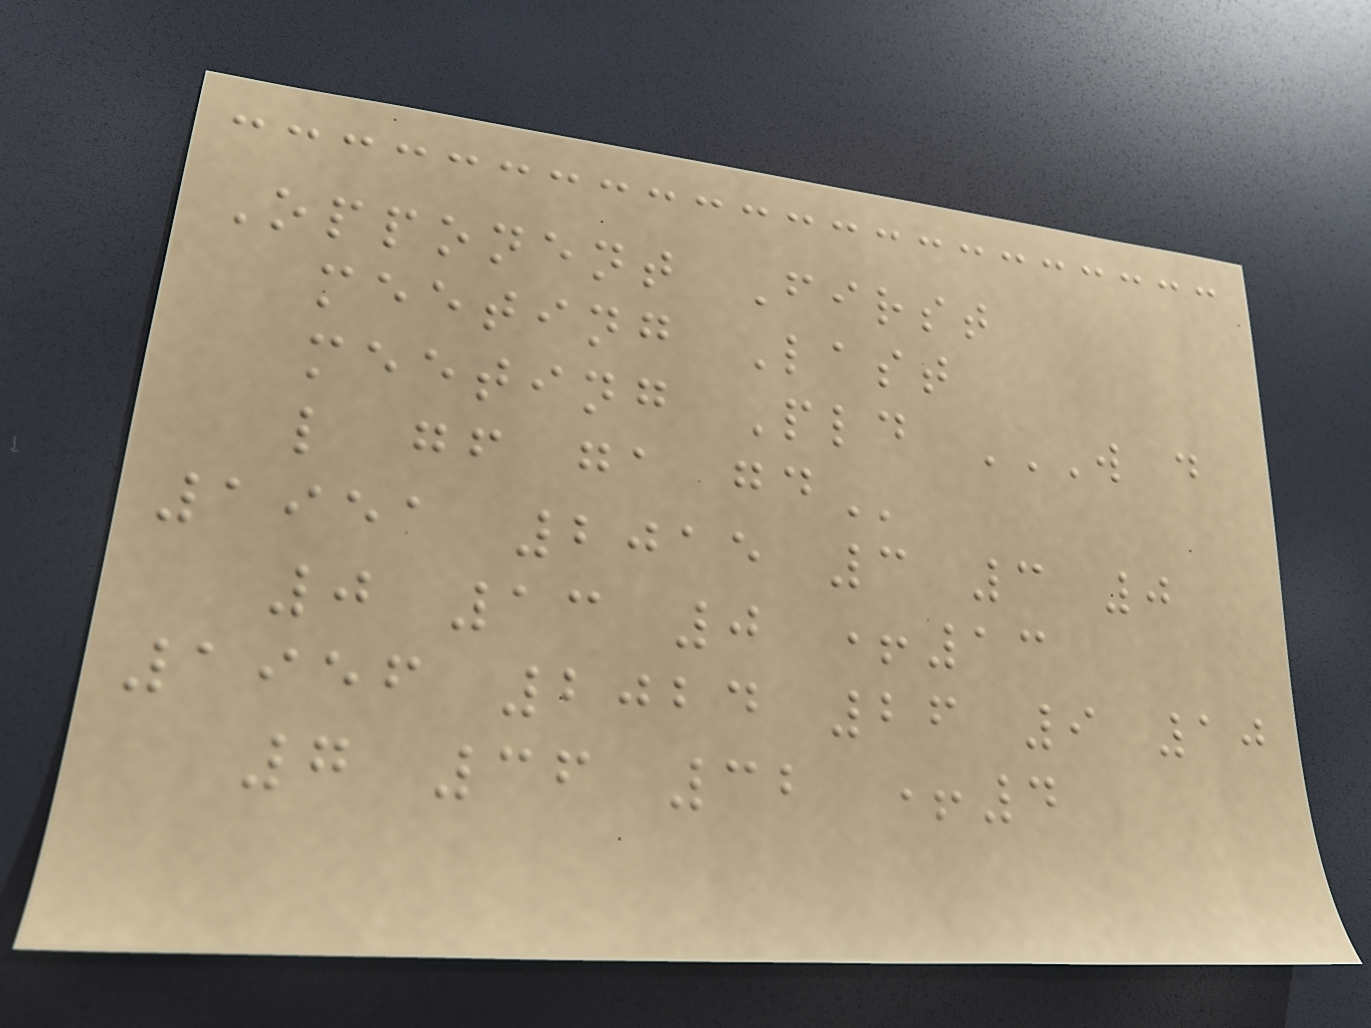Opponent First
meeting Last
meeting Pld W D
L GF GA GD
1951 2015 3 3 0
0 13 0 +13
1956 2024 26 9 10
7 36 32 +4
